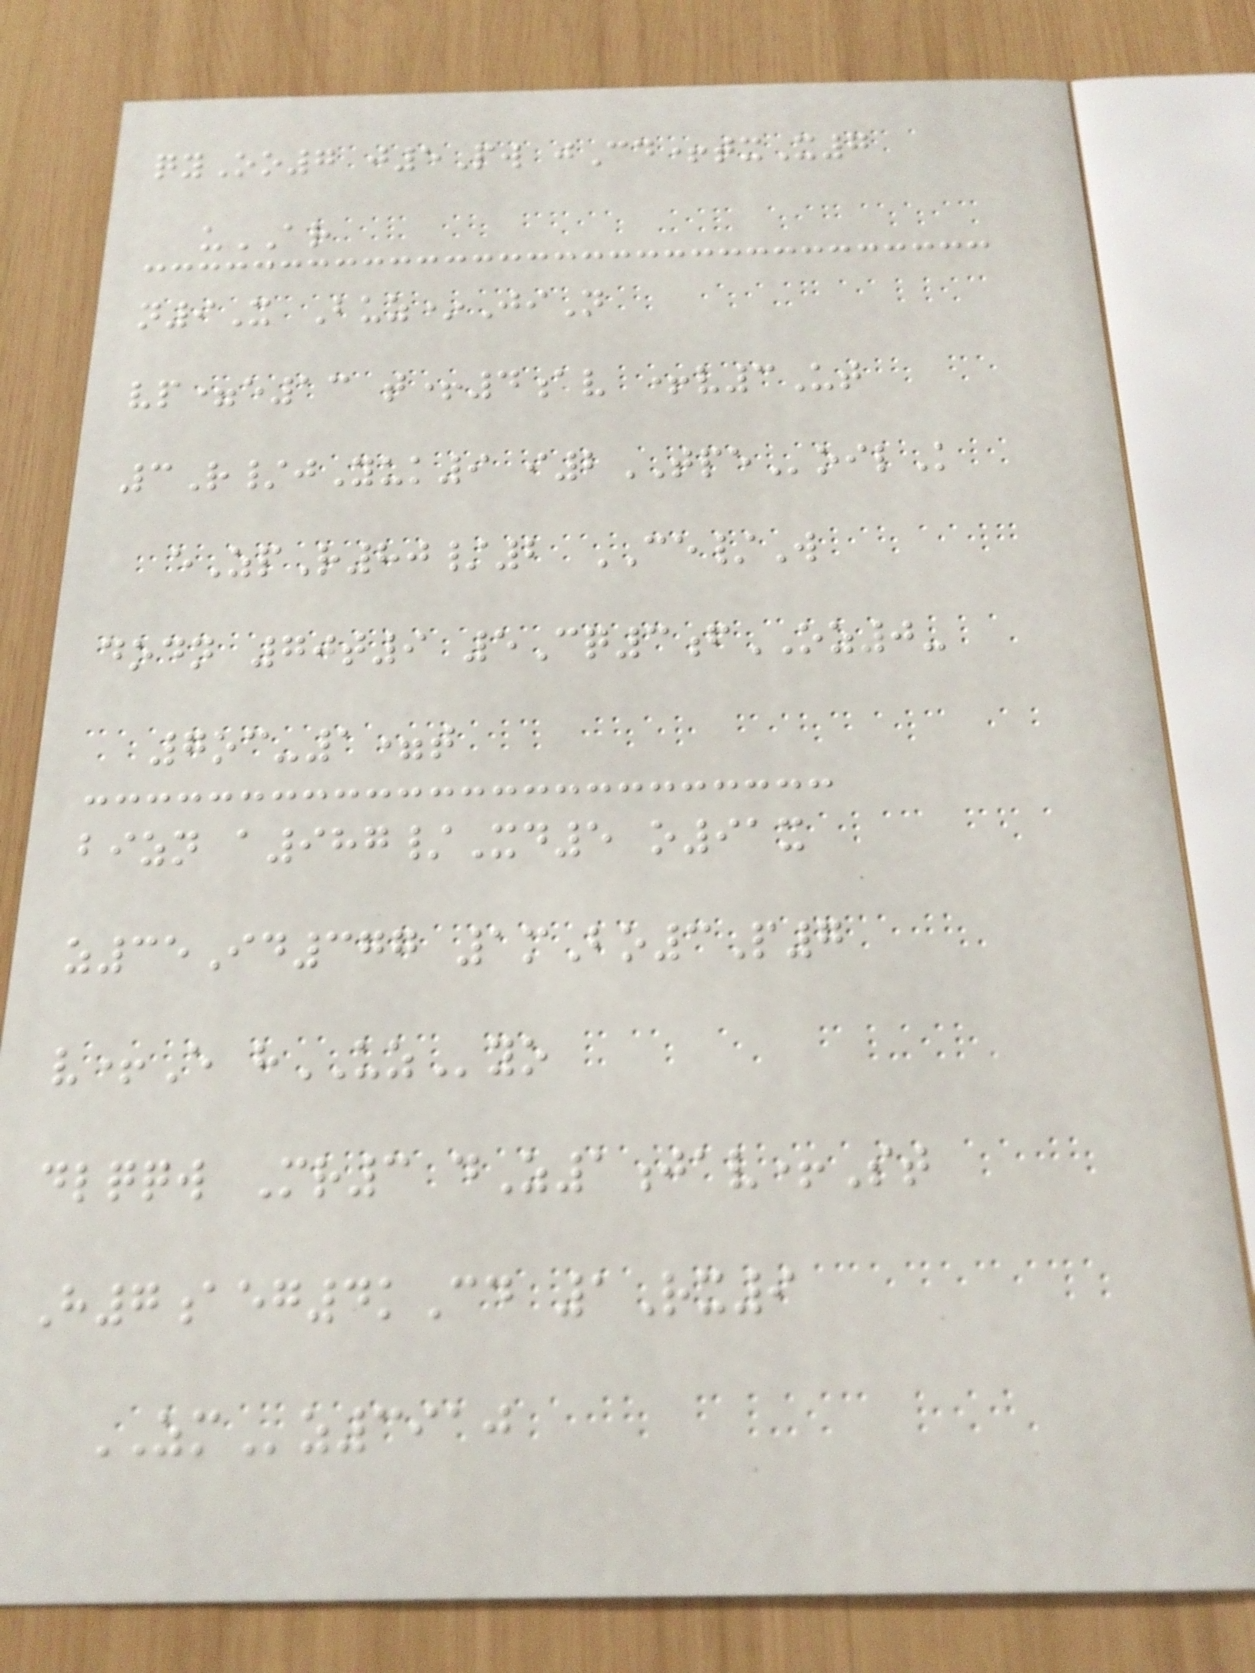qyOo7 j5Pw jCd+txX7
uAR
n9X Buz*JiN
vp=e13 t+4av +v3Ut
3R/jYuk9 i2TPEoilK
eZpR80/2 CE/W
dodn 70t9 5Cq3fOZ0-
7oc-1=t
bizn a987/Xd5 o91x
z35Id377 1mBo3P7
v+E hUZyo
dlqqw Mr3 dZ1jav+St
H7aeg4kCd 1Rx9
ZMz3910
